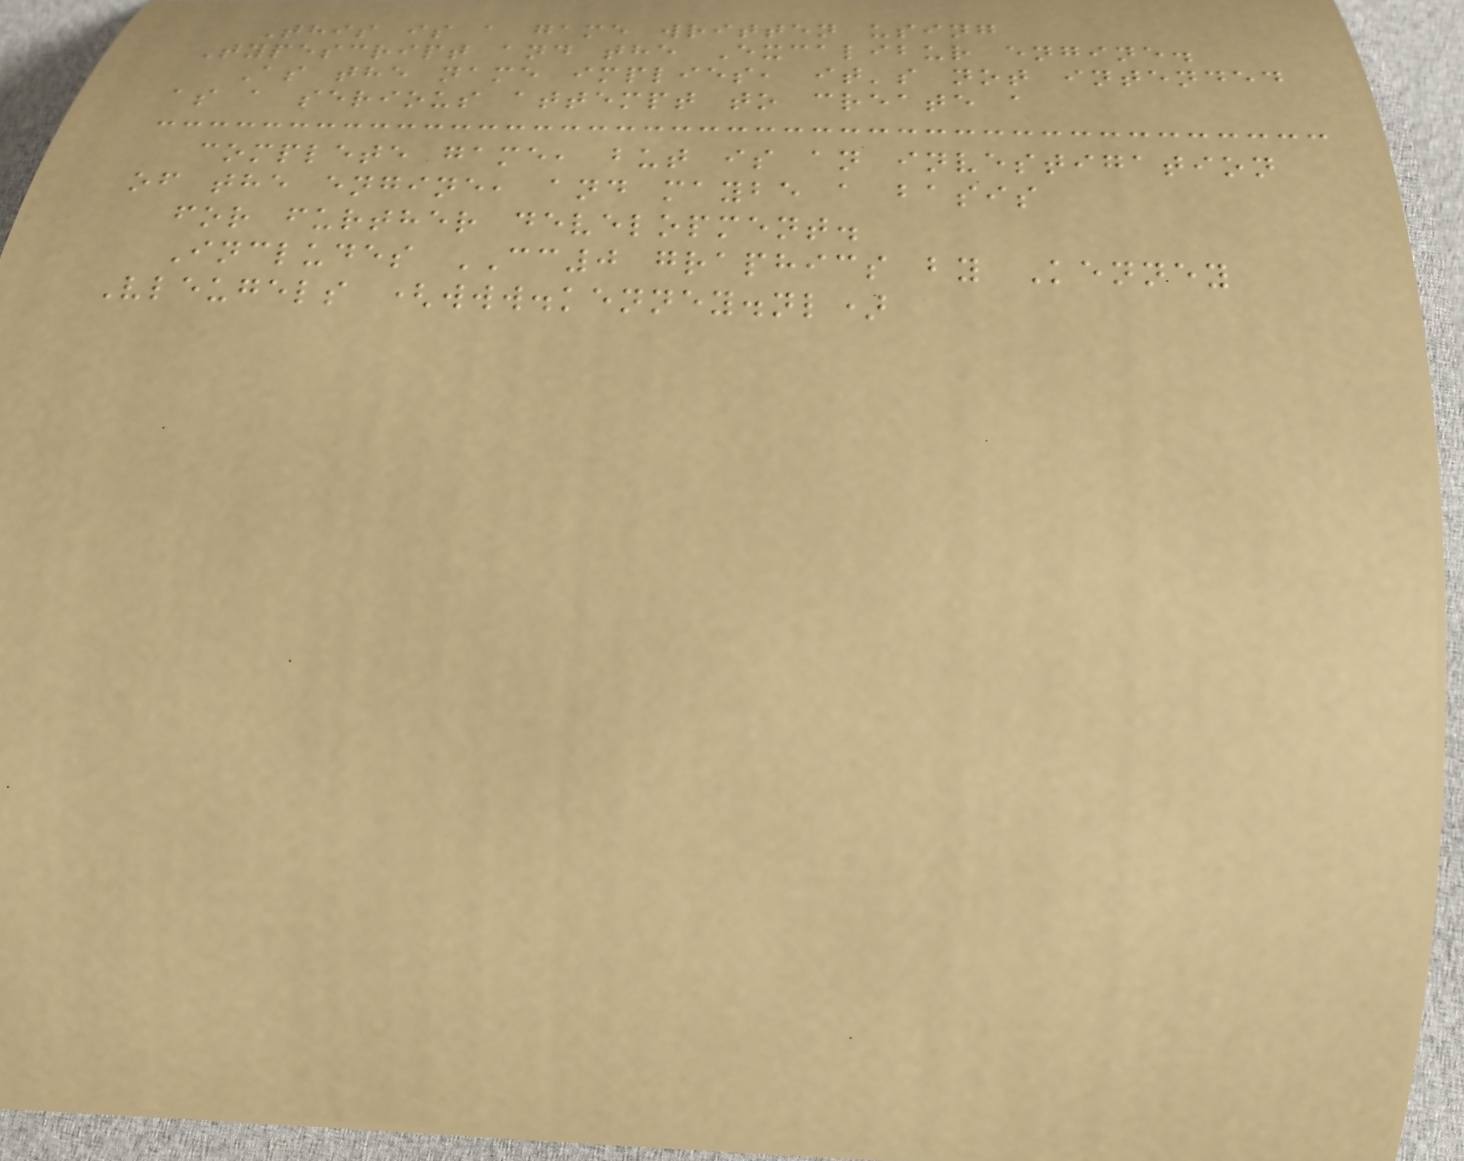This is a game written using
Typescript and the Excalibur engine.
As the name implies, it's not intended
as a serious attempt to create a
complete game, but is an investigation
of the engine, and maybe a basis
for further development.
Includes CC0 graphics by Kenney
Vleugels (www.kenney.nl)
